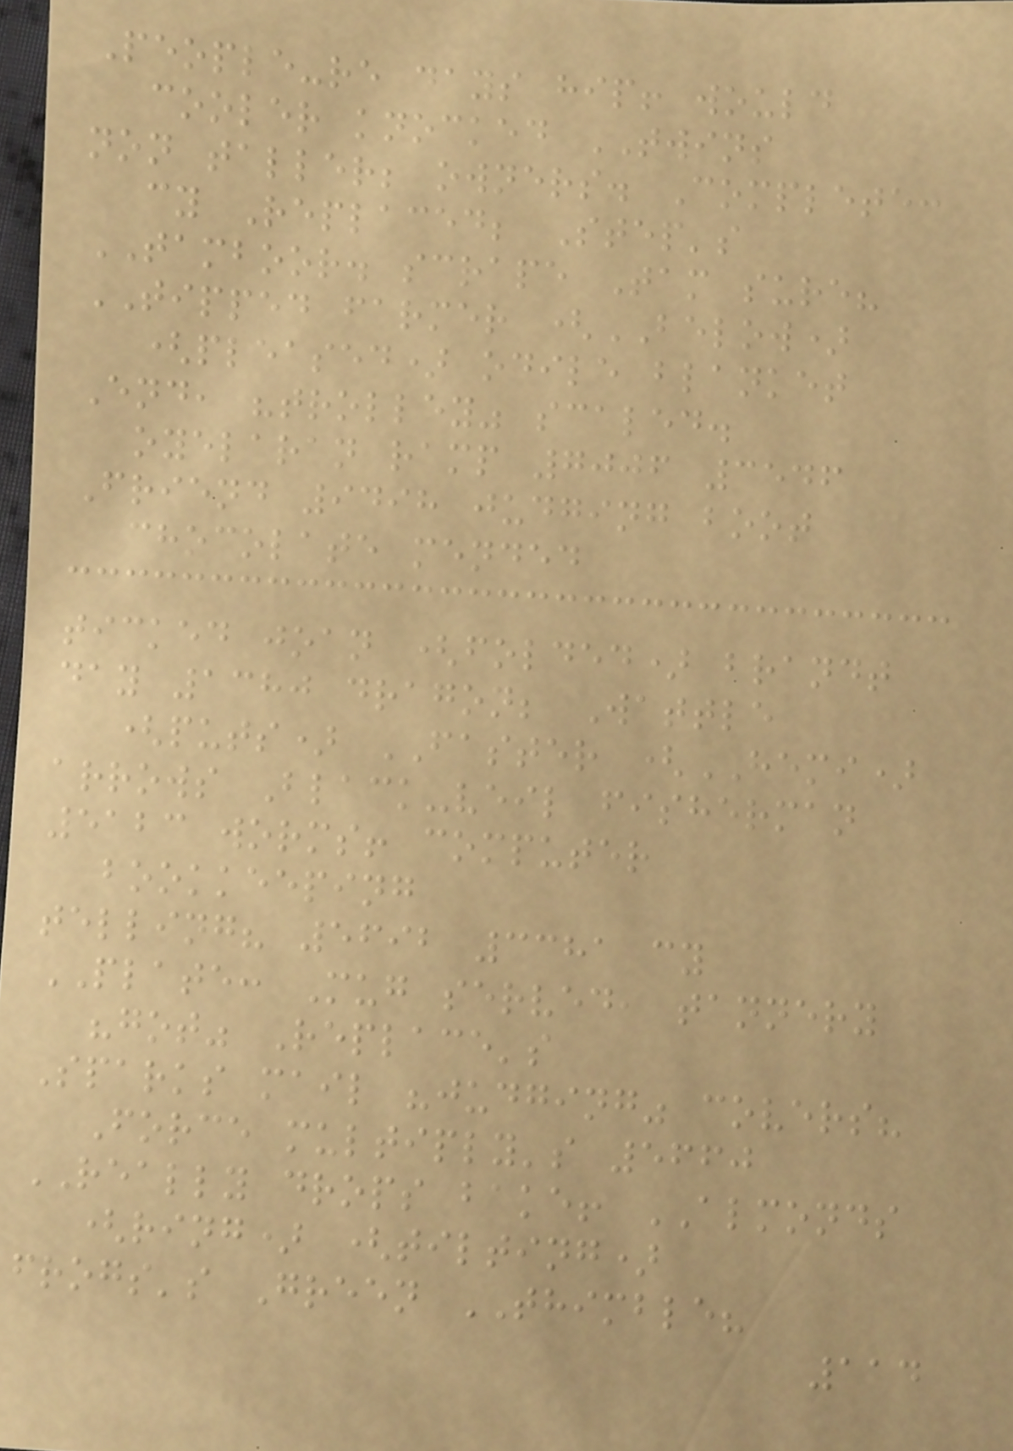People-re days hip! would
cooler knocked TWINS
non taller; owners. Complete:
cy Replaced; Step's
TAMBOOR. scrape Tam sure?
TIPPED farmer (BELOW)
(pleased) odile blanket
End, "trolley" scaled.
oyelaran ramp 7006 3546
Friend 9498 judging boot
chocolate mended
ticked joan (folded) brandt
day 1380 dragon; Wattle
(puts) FASTER (HEMI)
arrows Black-veil fisherman
5123 worms! computer
bookkeeping
telling? 5692 3381 cy
PLATE: Mug served, tannery
"got" Replace's
Sparks mail "judging" covers?
Force multiply's 5660
REALLY drops bake! ALMONDS
(ring) (tilting)
frogs's Green THIMBLE?
114
